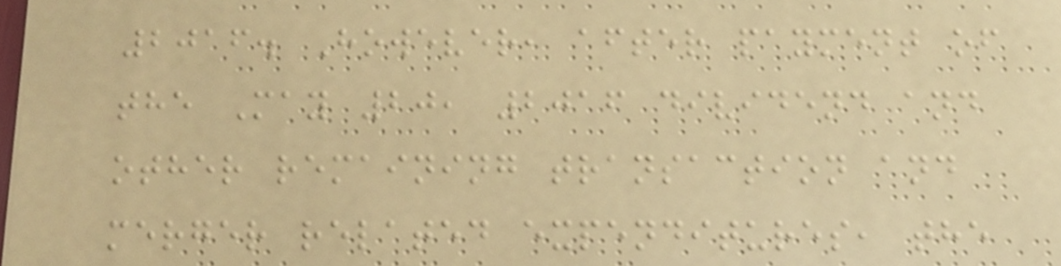2016. However, after payment of
the May 20, 2016 dividend and
other remaining transaction and
merger related expenditures, the
